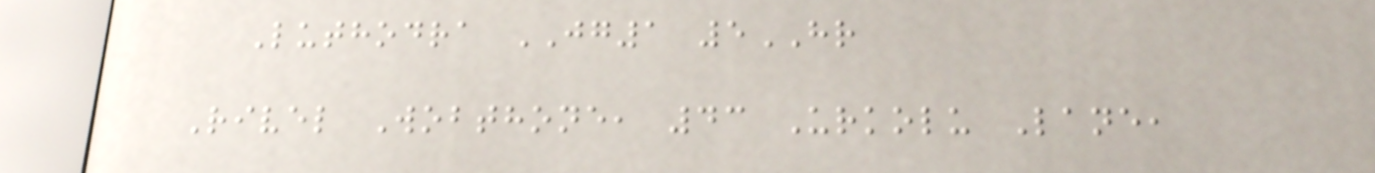Luthodra JG1 5HR
Rivel Wobthone, 43 Urkolu Lane,
